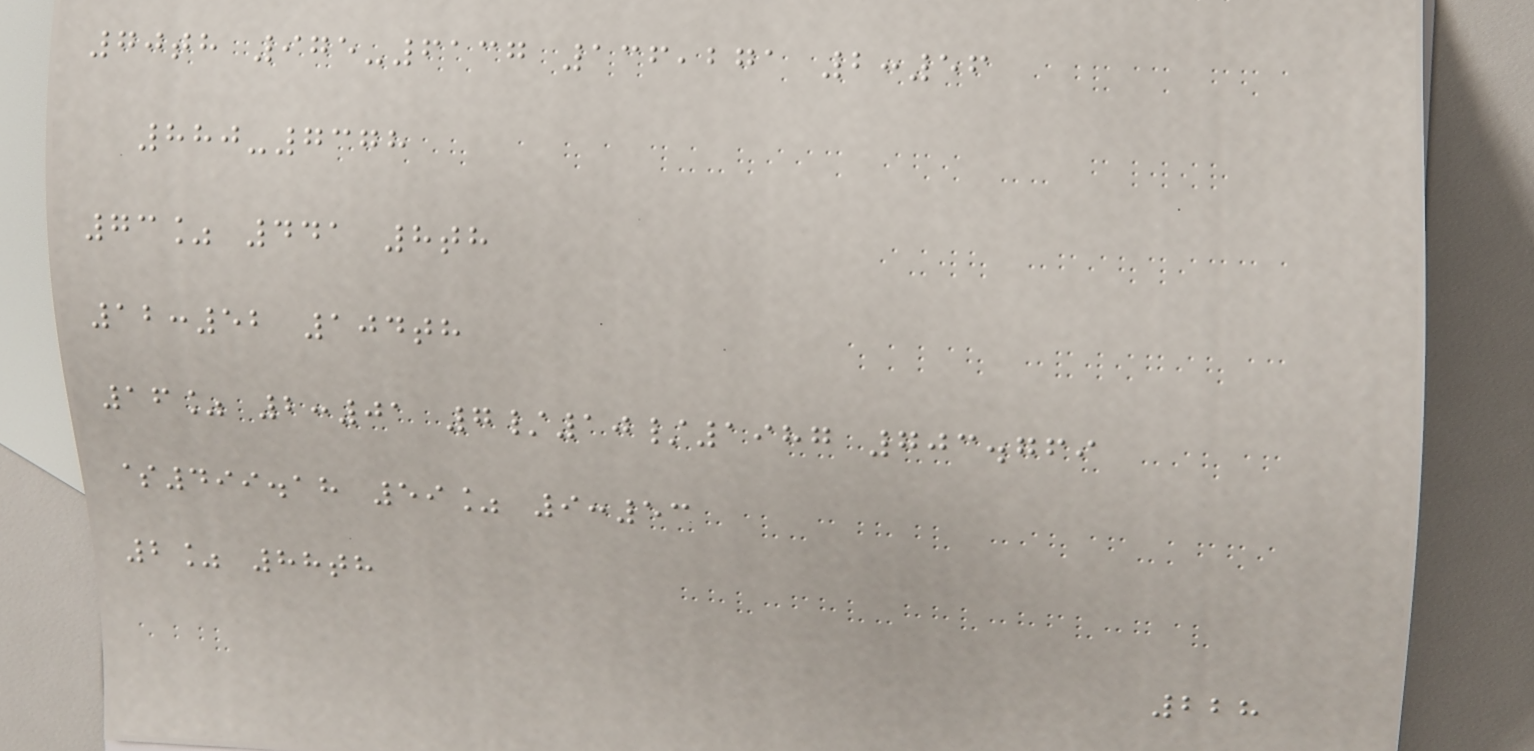70th 975-6137 136,271 2:56
880-7378
73% 441 8th
12:52 104th
16% 2:01 7/10/1987 703.769
$499.18 59% 9:53
2% 88th
228
